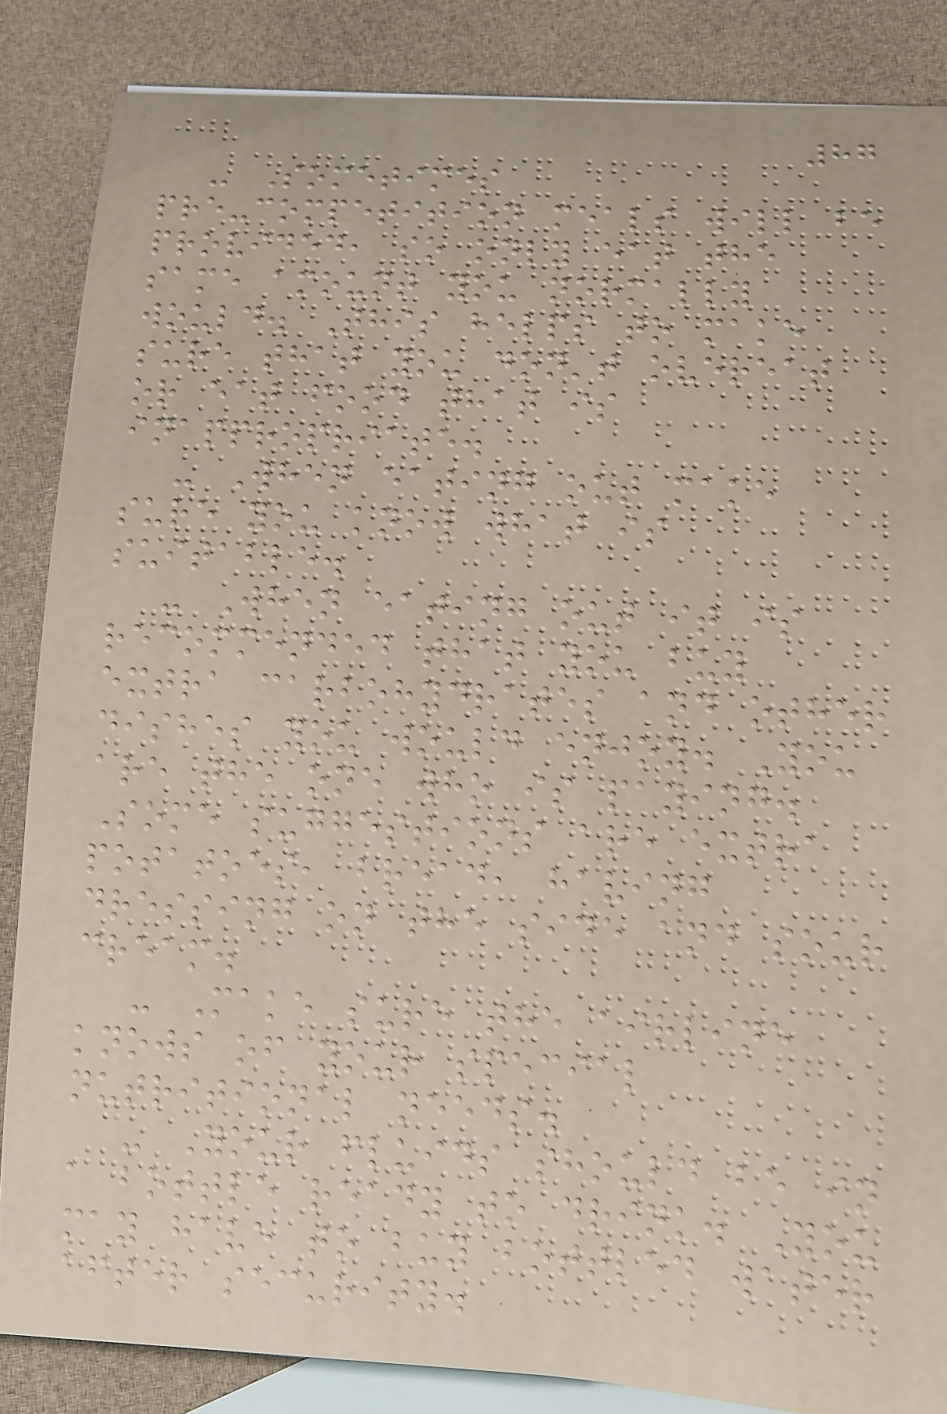87
- Sometimes
pre-competition meals will be
provided, so only eat the
same amount you normally
would. This helps to make
sure that you don't overeat
or eat food that is
inappropriate.
- When eating out make
sure you know what is
suitable.
- When eating out it is
recommended that you buy
extra carbohydrates and other
dishes you would enjoy. You
are the one who is paying.
Some suggestions are extra
potatoes, bread, having
dressing on the side and sour
cream.
- Make sure the airline
knows of your special
nutritional needs.
- Your fluids should be in
a bottle ready to drink. You
may have to buy bottled water
after security.
